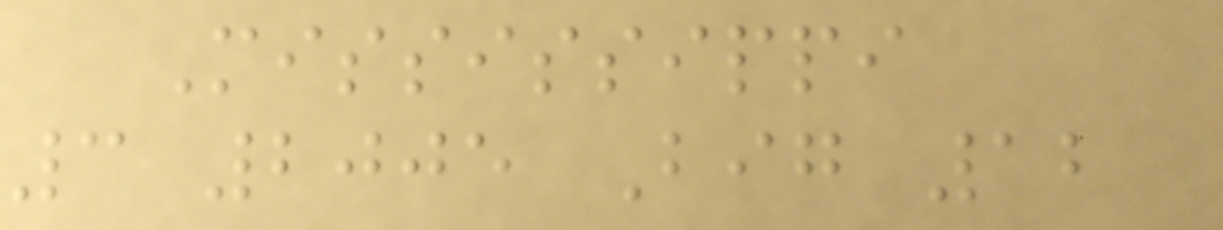Mississippi
3 2005 Big 12
